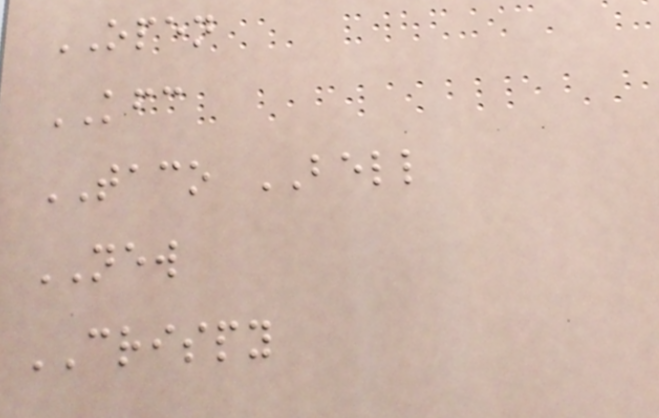OPEN
KFC
TACO BELL
NEW
CRISPY
